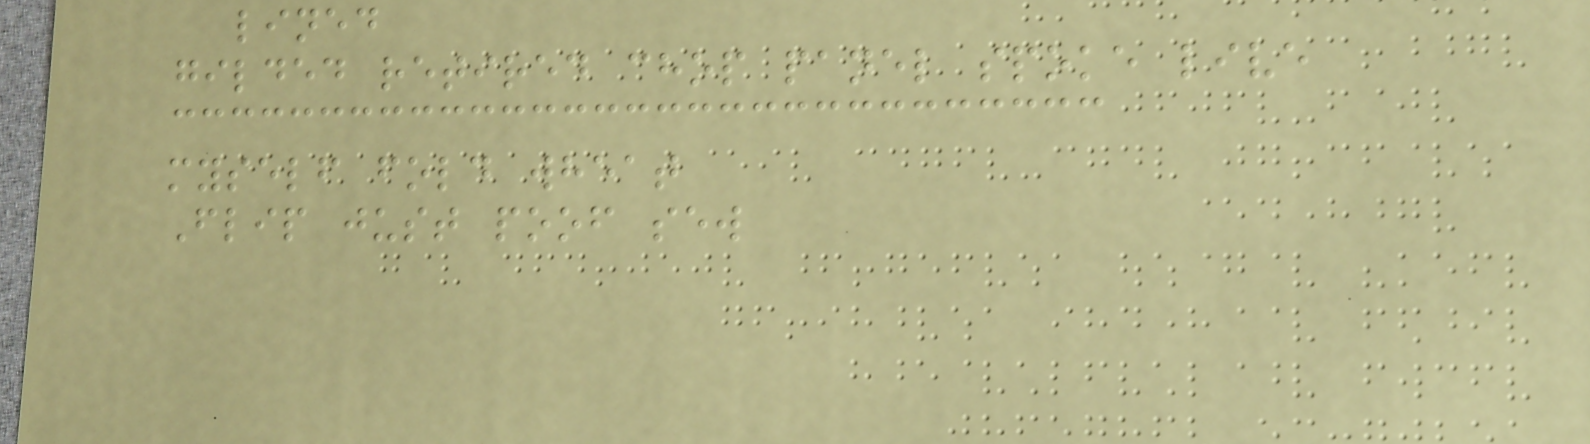lined
gilded retired chop panel spoke live
myself fold wheat
Flip just poof sew
